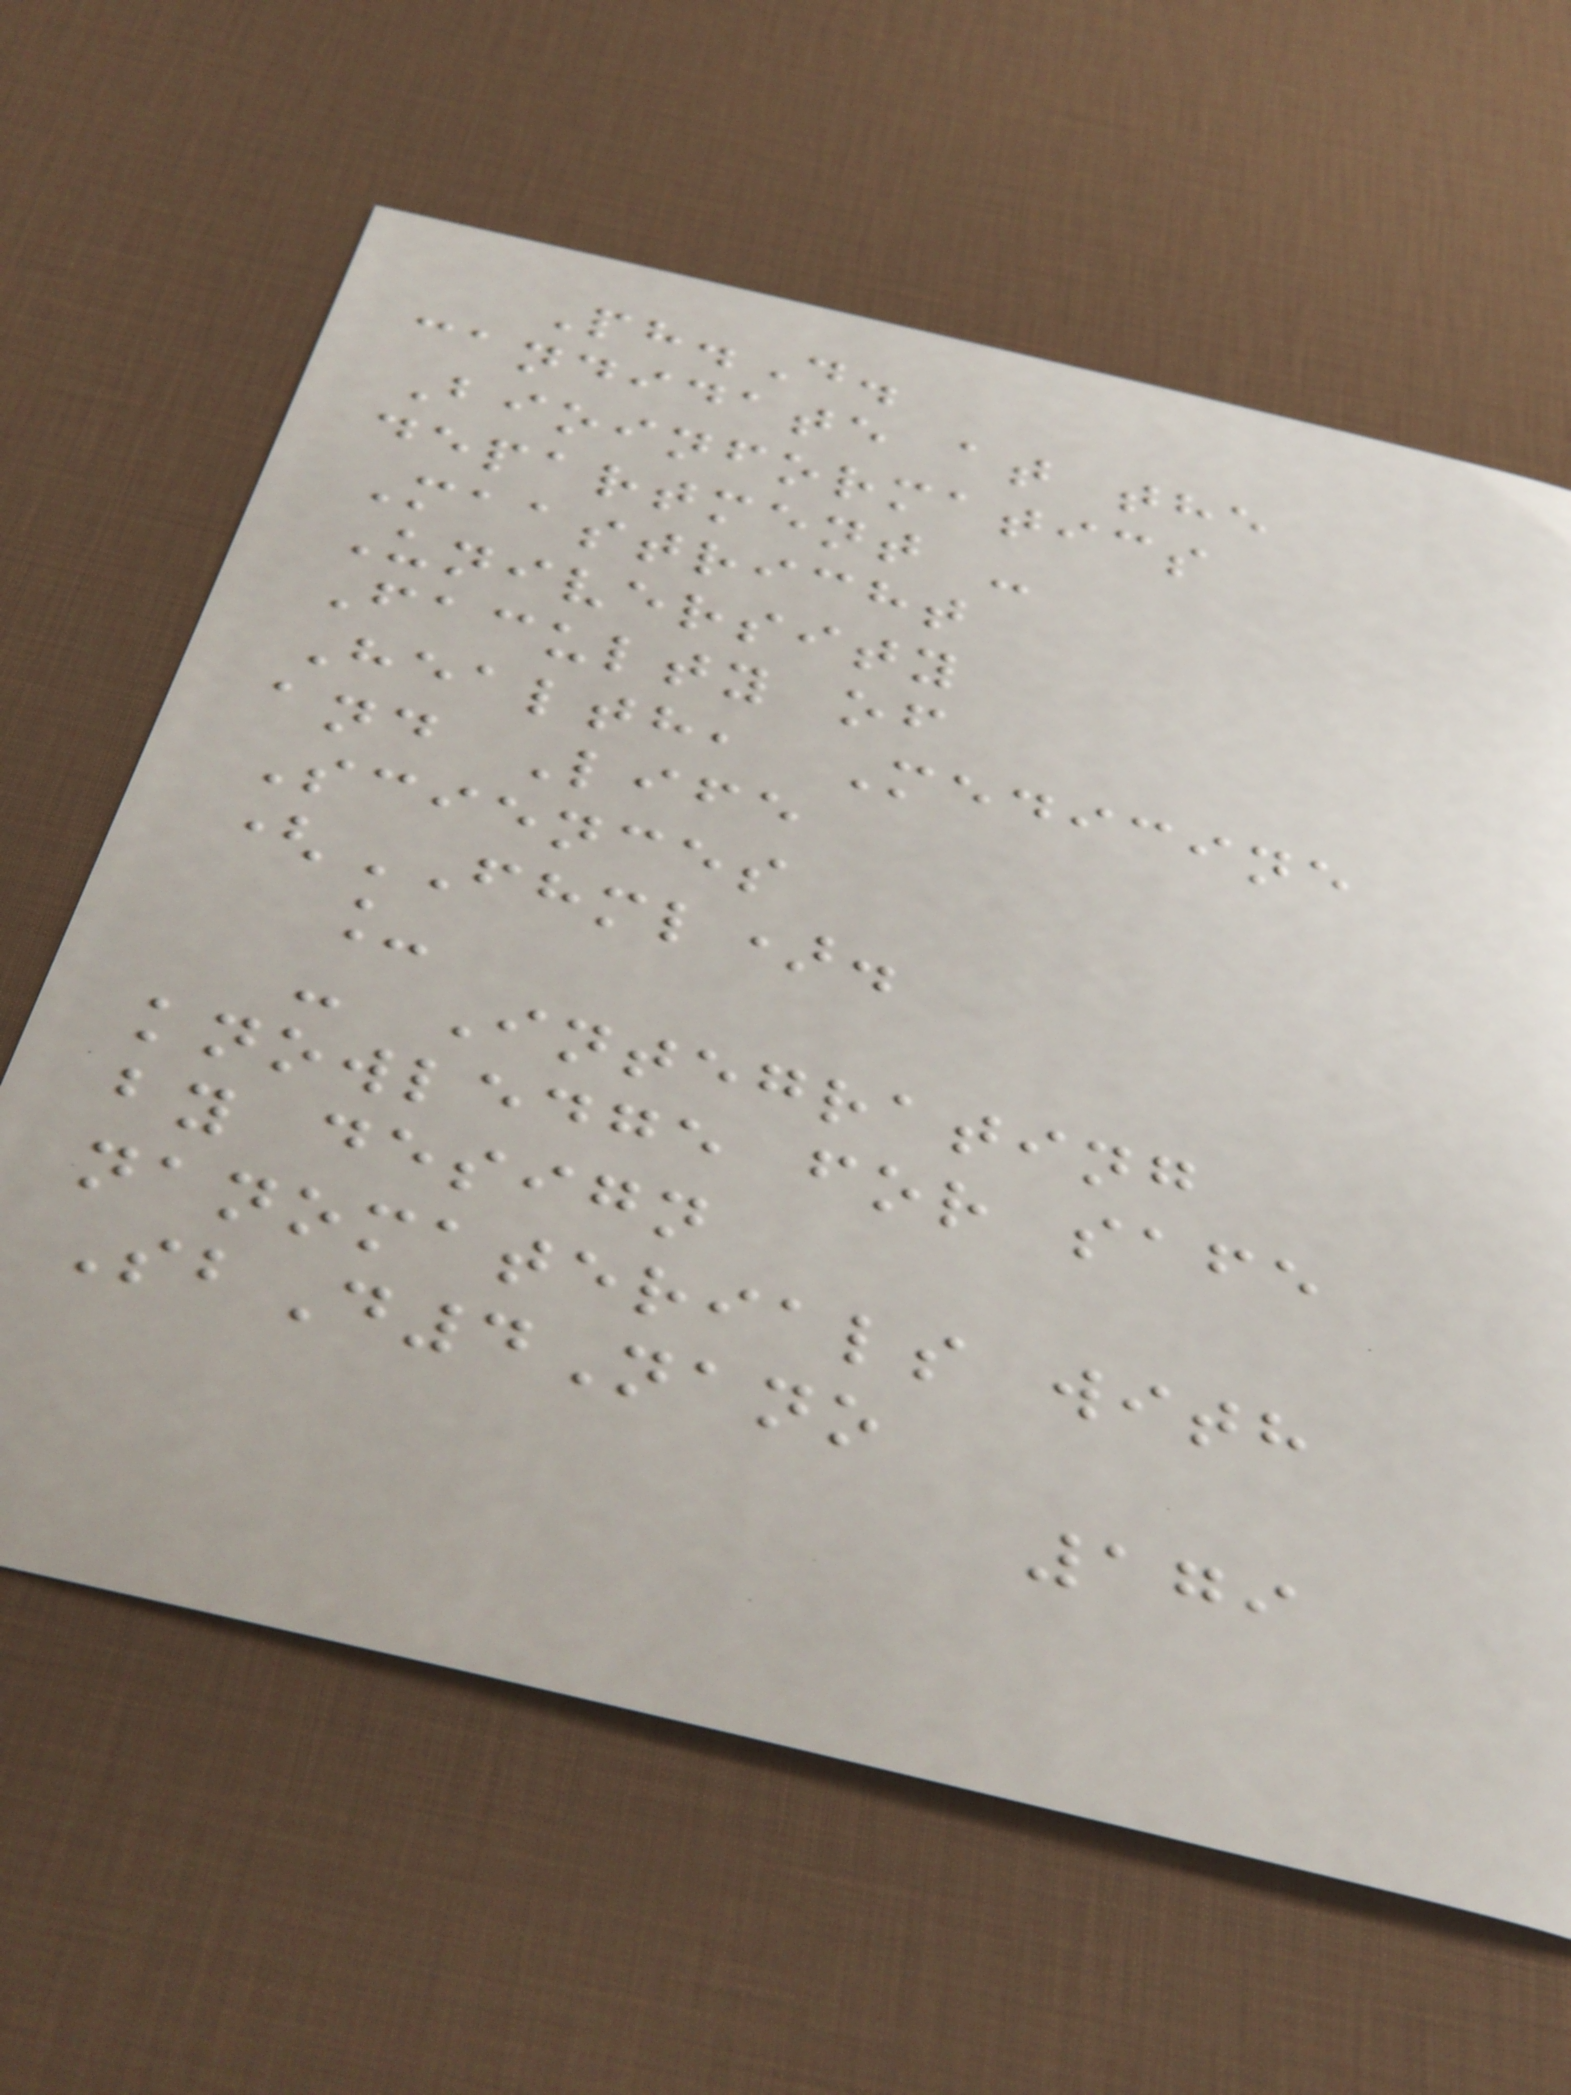Ph.D.
candidate at the
Bioinformatics
department -
Maastricht
University
Faculty of
Health, Medicine
and Life
Sciences
(FHML).
_
- Integrating
knowledge for safe
by design
nanomaterials with
SbD4Nano
179
